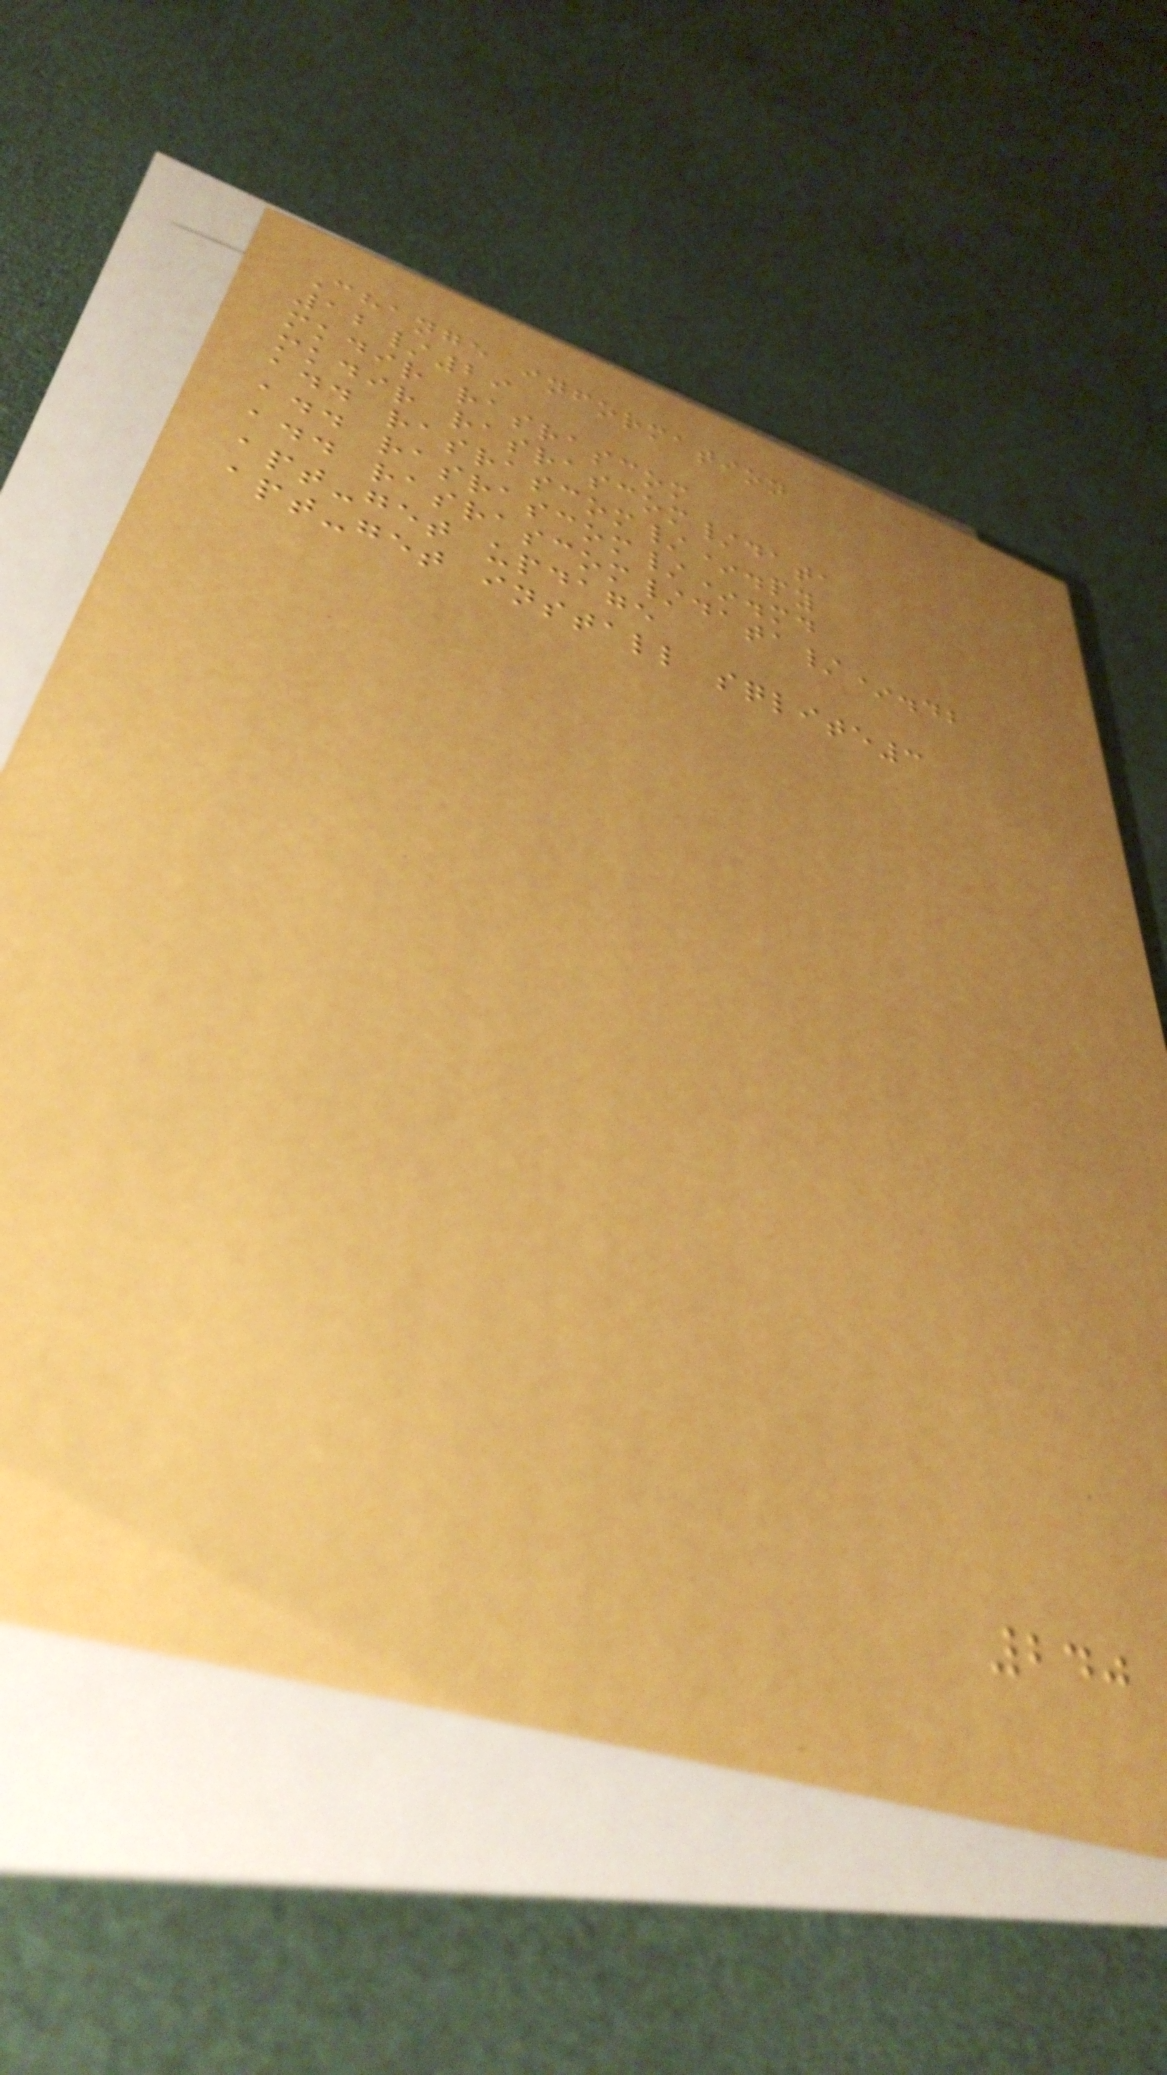Change information
12/29
mkdir rasrascom
mkdir rasrascom/data
add rasrascom/*.py
add rasrascom/*.md
add rasrascom/data/*.db
apt-get updage
apt-get install sqlite3
240
